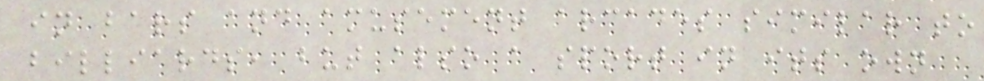in bars and amusement arcades similar to
billiards, but also a sport in its own
